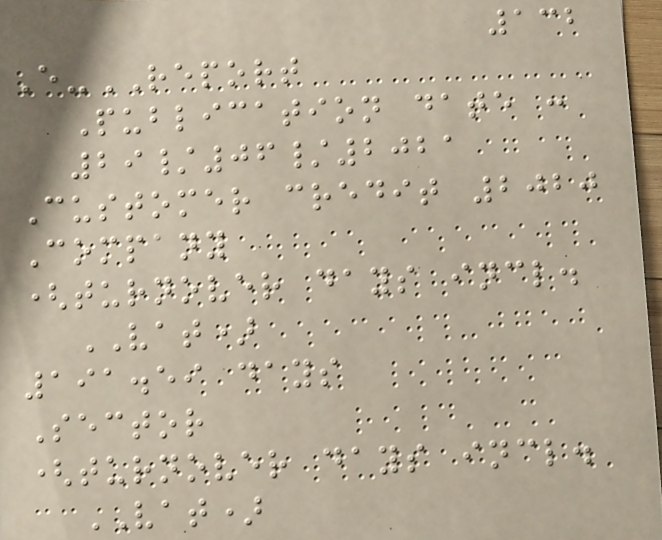132
E-REPORT
Publication date :
29/06/2021
Customer credit 2020
Company
(turnover days incl.
VAT)
191.59 days
Sector
(turnover days incl.
VAT)
